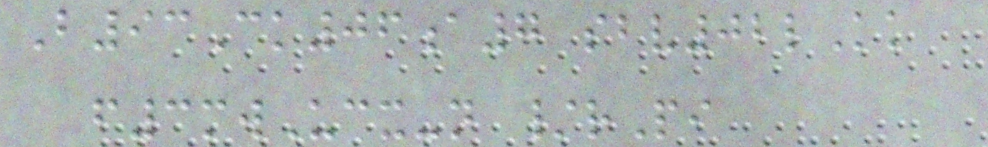B93Ck06a7 sbv02lKk
f3mwUcx-n /rPi
